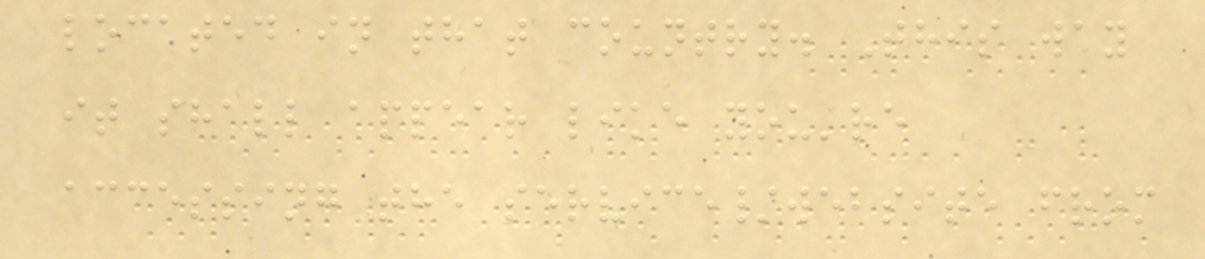located in that country. This way
it shall appear like you're
accessing the service/website from
